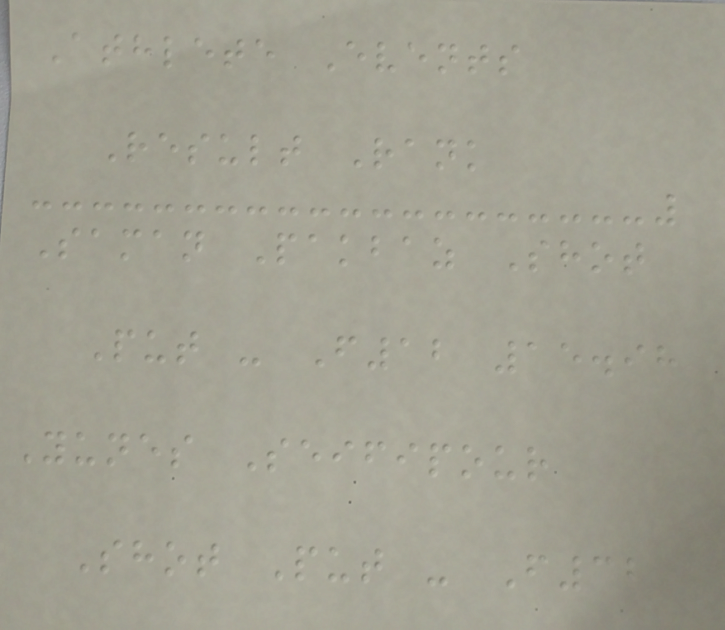Athlete Events
Result Rank
Saman Pakbaz Shot
Put - F12 15.98
Yunes Seifipour
Shot Put - F32
